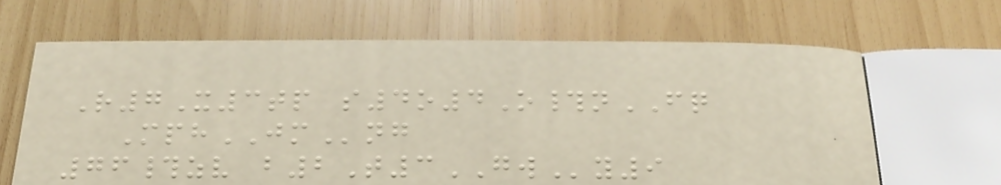R7X3tp s4o4O#nFQ
MphJMng
76#zv b2T3GWy9
